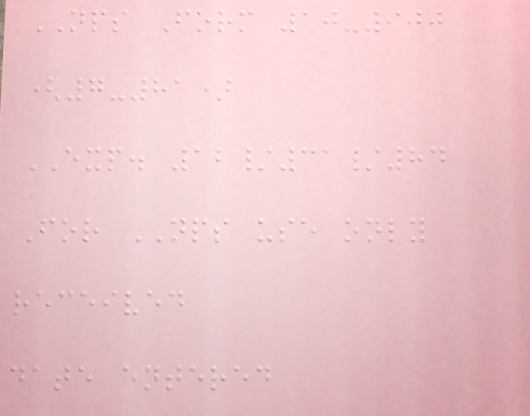NPS Form 10-900
(7-81)
EXP. 12/31/84
For NPS use only
received
date entered
